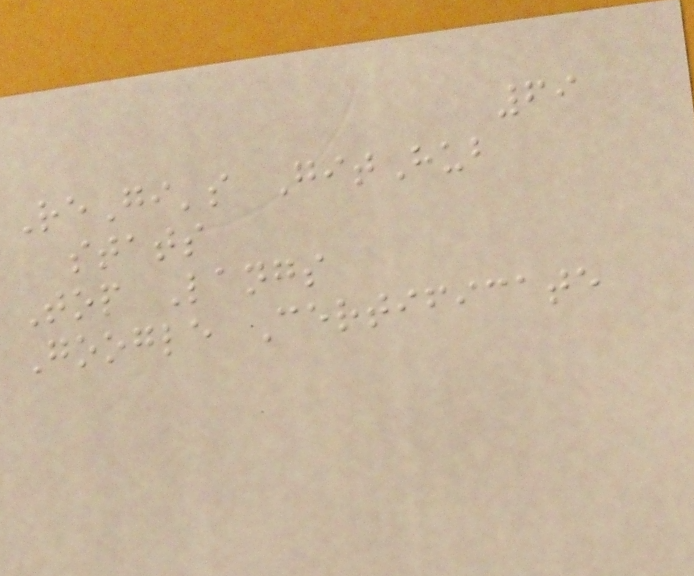69
ReGi's GitHub
stats
Top Langs
Google Certificate
